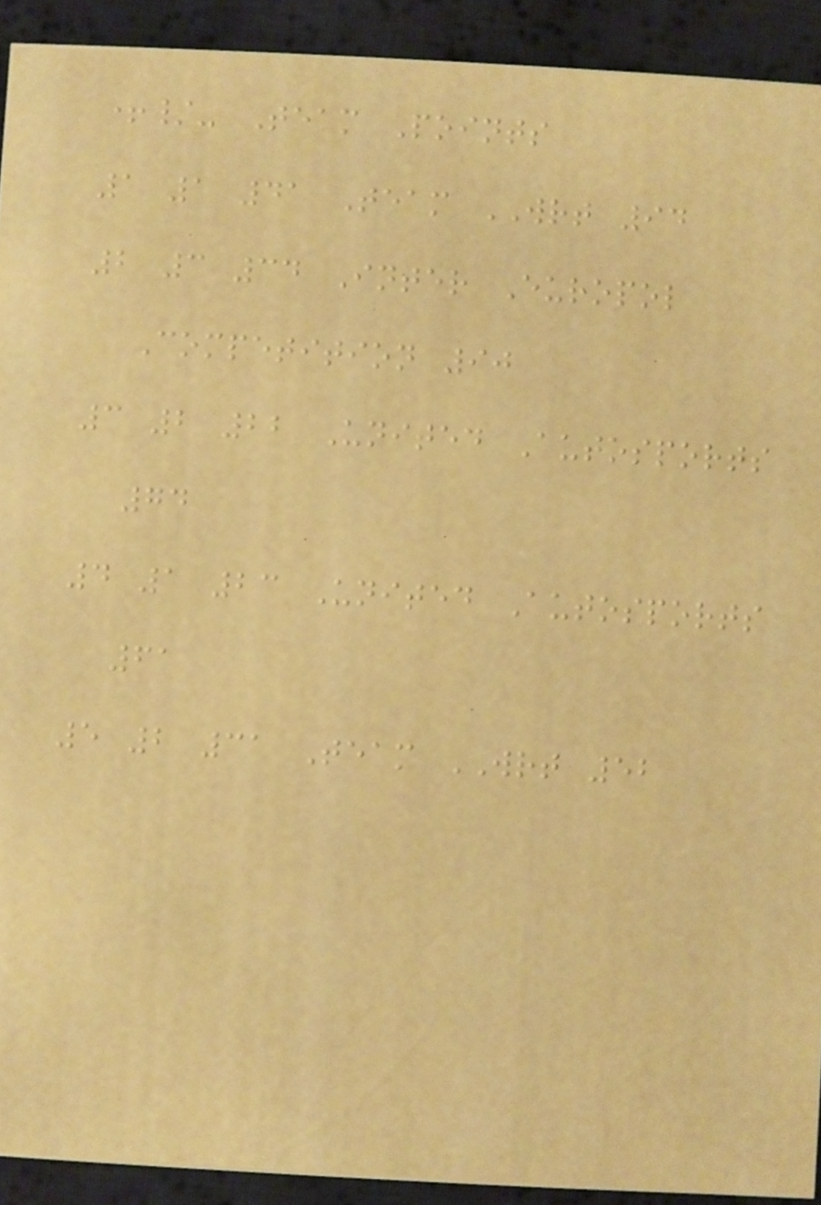+/- Team Points
1 1 41 Team WRT 94
2 3 34 Inter Europol
Competition 90
3 2 22 United Autosports
74
4 1 23 United Autosports
61
5 2 31 Team WRT 52
